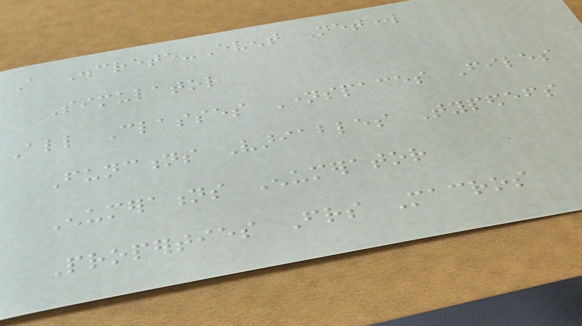A Discrete-Event Network
Simulator
All Classes Namespaces Files
Functions Variables Typedefs
Enumerations Enumerator
Properties Friends Macros
